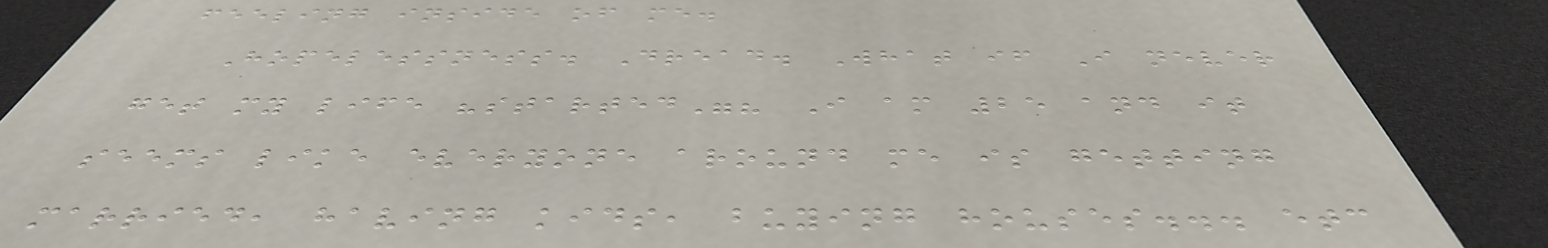feeling inside of me.
Hopelessness. Dread. What if I never
get my life "started"? I am 25 and it
seems like everyone around me is getting
married, having kids, buying houses... etc
